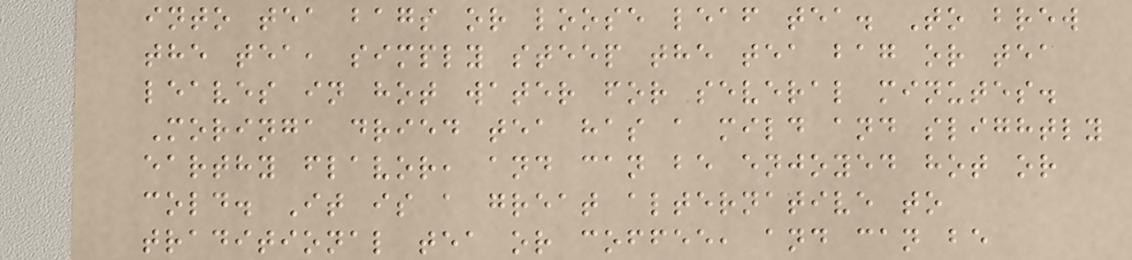into tea bags or loose leaf tea. To brew
the tea, simply steep the tea bag or tea
leaves in hot water for several minutes.
Moringa dried tea has a mild and slightly
earthy flavor, and can be enjoyed hot or
cold. It is a great alternative to
traditional tea or coffee, and can be
